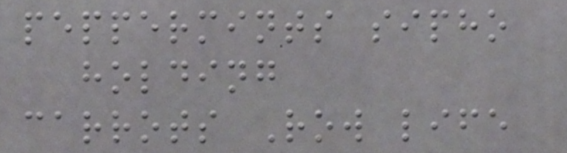peppermints sipho
holding
carrots Row life
